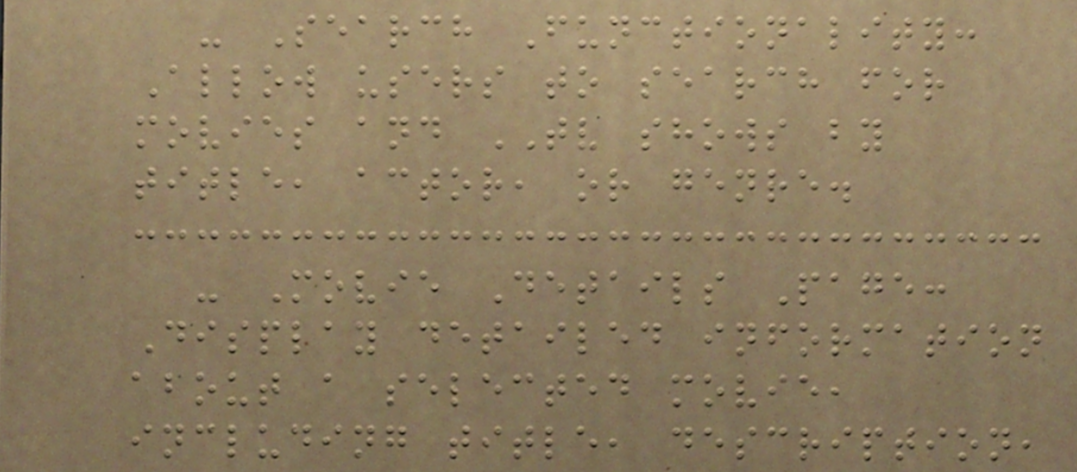- Search Functionality:
Allow users to search for
movies and TV shows by
title, actor, or genre.
- Movie Details Page:
Display detailed information
about a selected movie,
including title, description,
